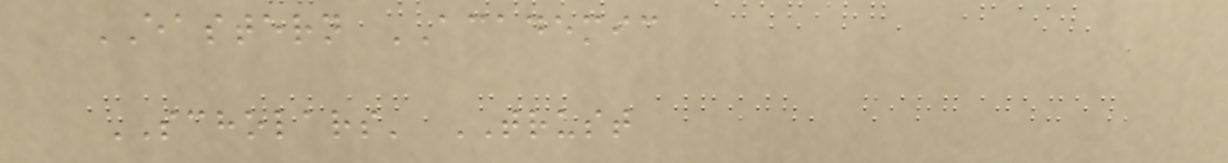EASTERN ACADEMIC
SCHOLARS' TRUST
